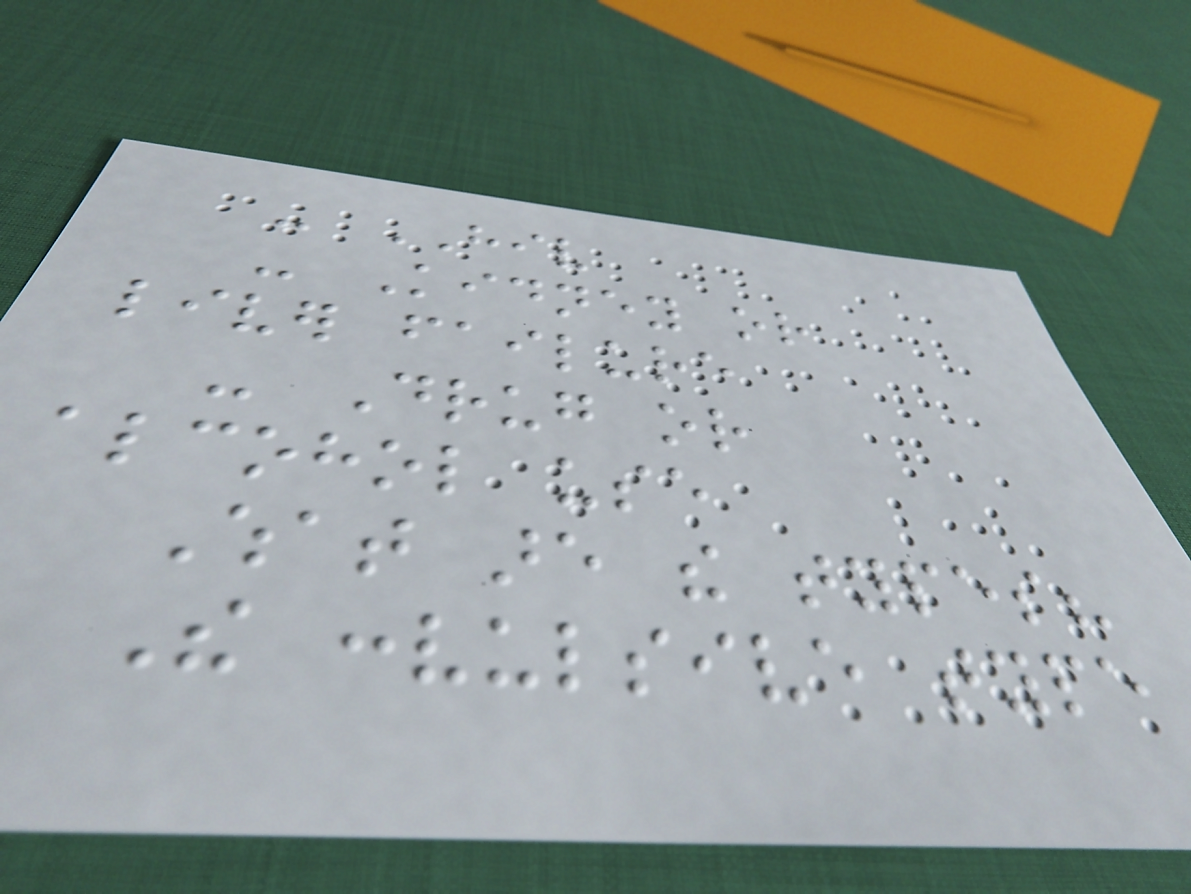- HIV
- Kidney or
liver failure
- Drug or
alcohol use
What are the types?
The convulsive type
